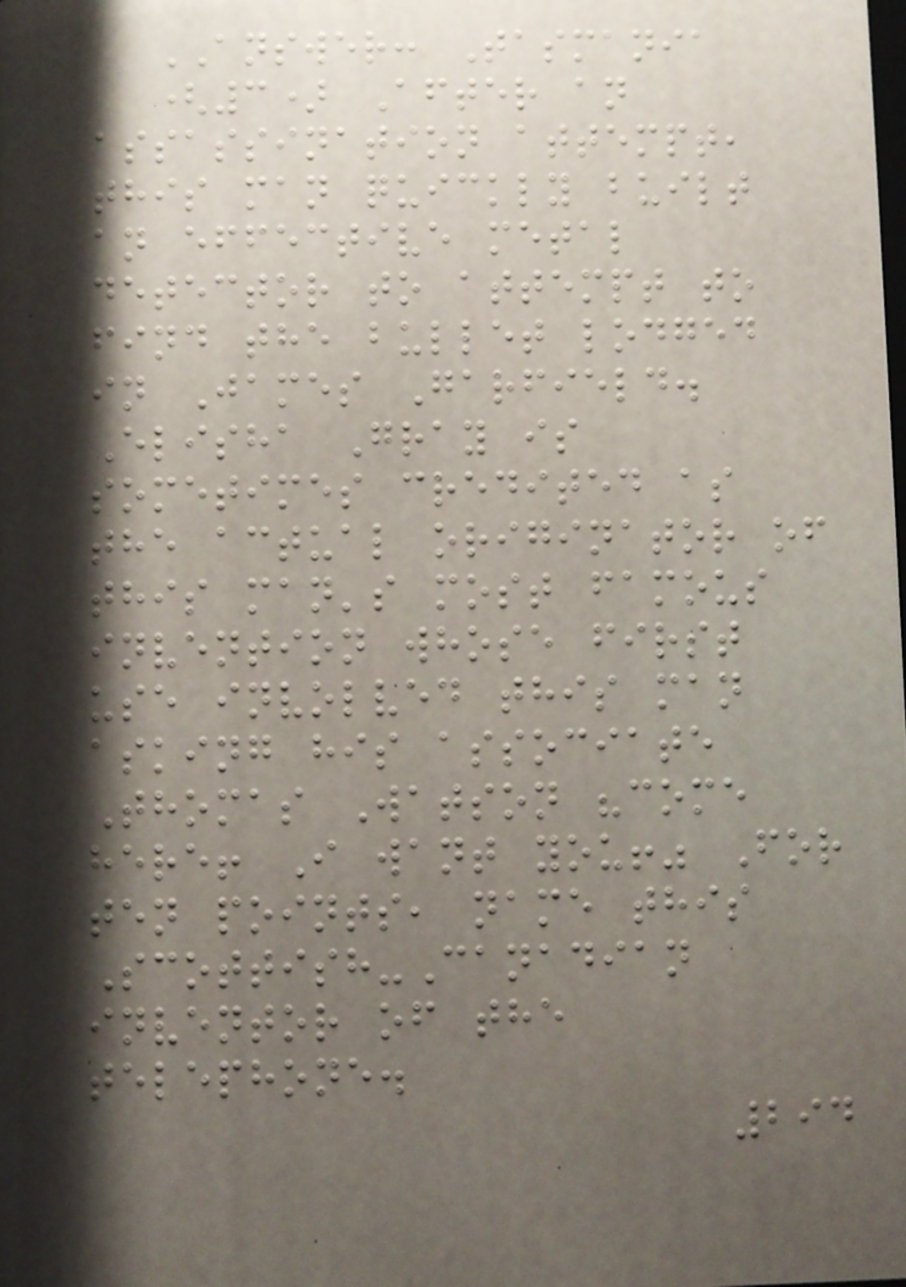ANSWER: Tasmania
(3) After an
assassination attempt,
this man quickly built
an effective metal
detector to attempt to
find the bullet lodged
in James Garfield.
Elisha Gray is
sometimes credited as
the actual originator of
this man's most famous
invention whose first
use involved this man
asking his associate
Thomas Watson "come
here! I want you!" For
ten points, name this
Scottish-Canadian
inventor of the
telephone.
294
